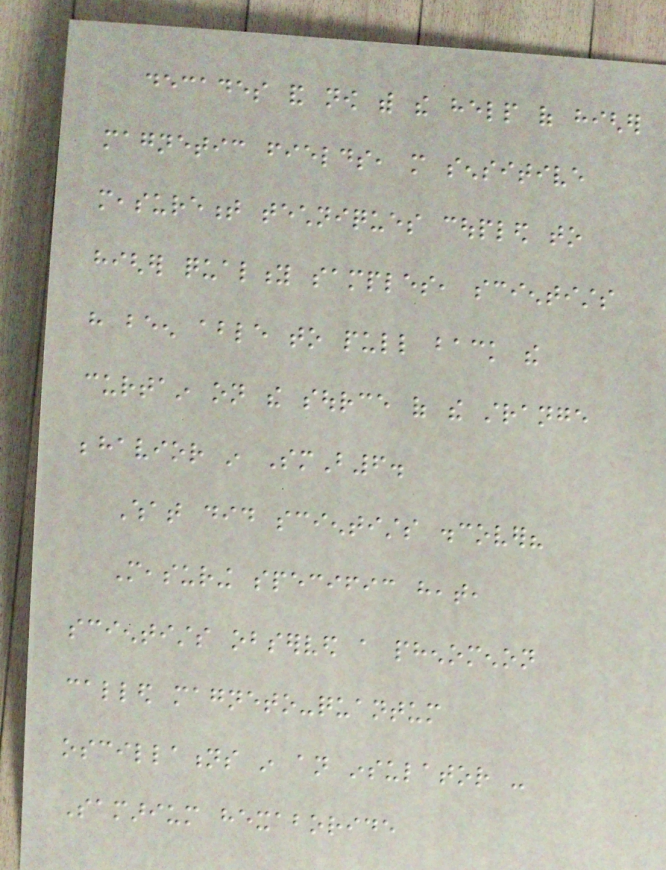decades and now with the help of higher
magnetic fields, more sensitive
measurement techniques coupled to
higher quality samples, scientists
have been able to pull back the
curtain on the source of the strange
behavior in SmB6.
What did scientists discover?
Measuring specific heat,
scientists observed a phenomenon
called magneto-quantum
oscillations in an insulator -
Samarium hexaboride
